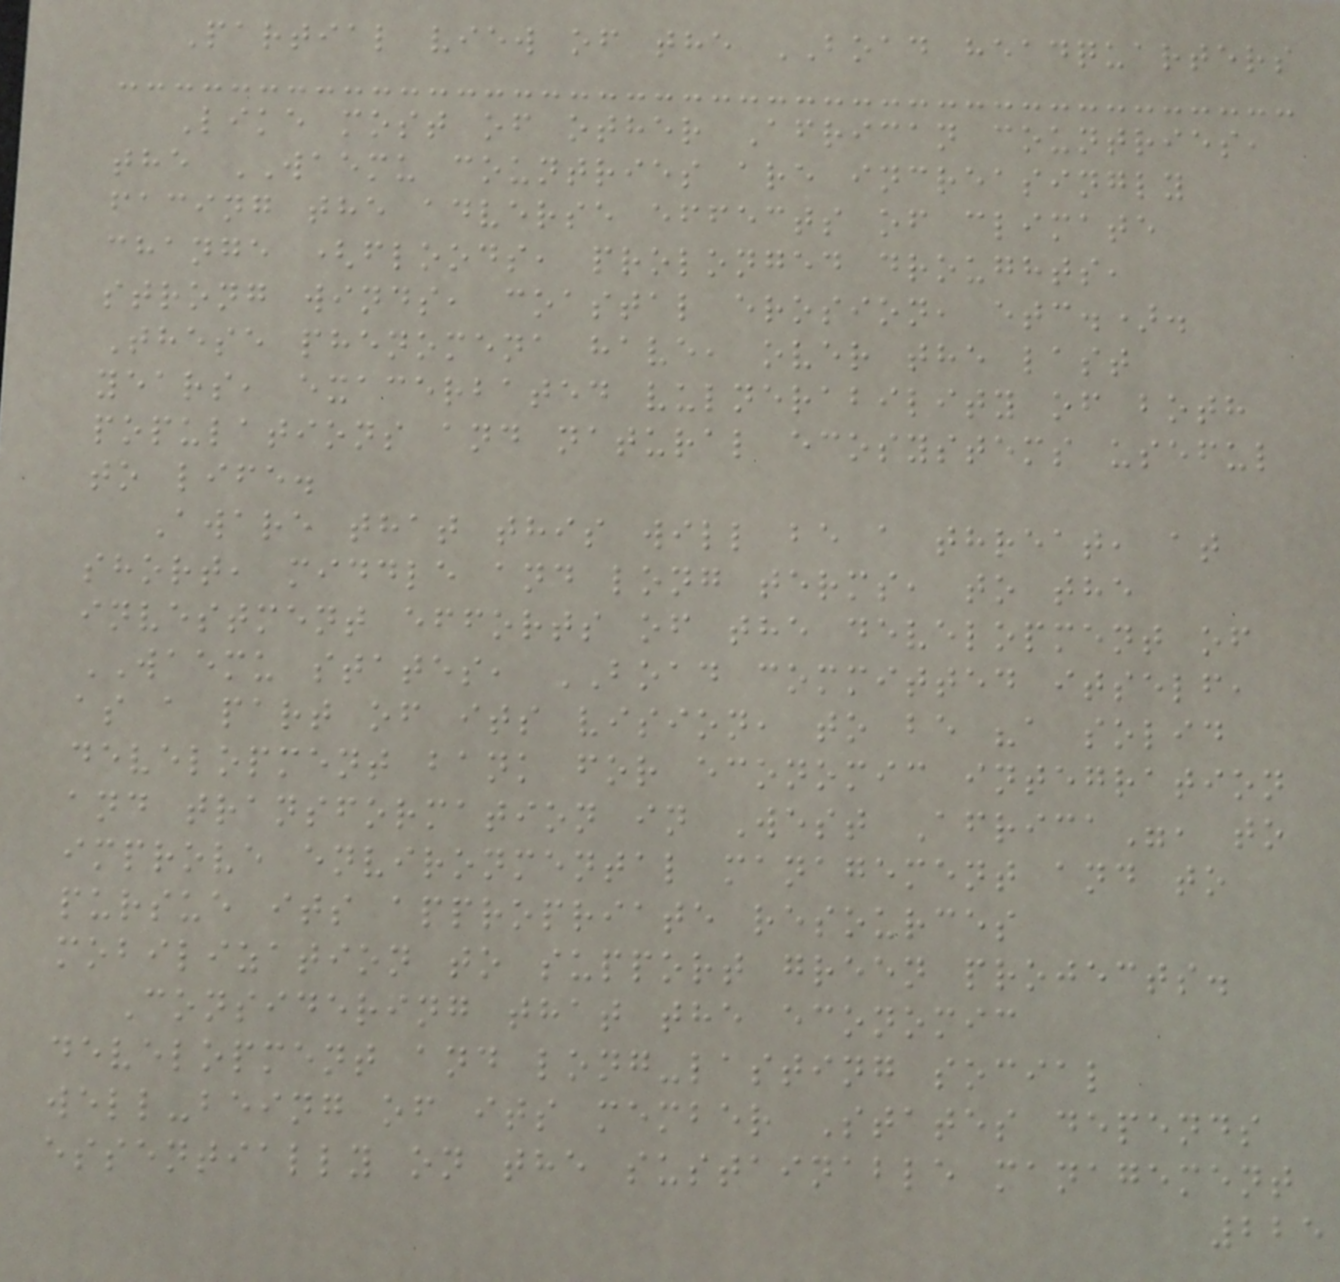Partial view of the BOAD headquarters
Like most of other African countries,
the WAEMU countries are increasingly
facing the adverse effects of climate
change (floods, prolonged droughts,
strong winds, coastal erosion, etc.).
These phenomena have, over the last
years, exacerbated vulnerability of both
populations and natural ecosystems useful
to life.
Aware that this will be a threat, at
short, middle and long terms, to the
investment efforts of the development of
WAEMU states, BOAD committed itself,
as a part of its vision, to be "a solid
development bank for economic integration
and transformation in West Africa", to
improve environmental management and to
pursue its appropriate resources
mobilization to support green projects.
Considering that the economic
development and long-lasting social
well-being of its member States depends
essentially on the sustainable management
225
